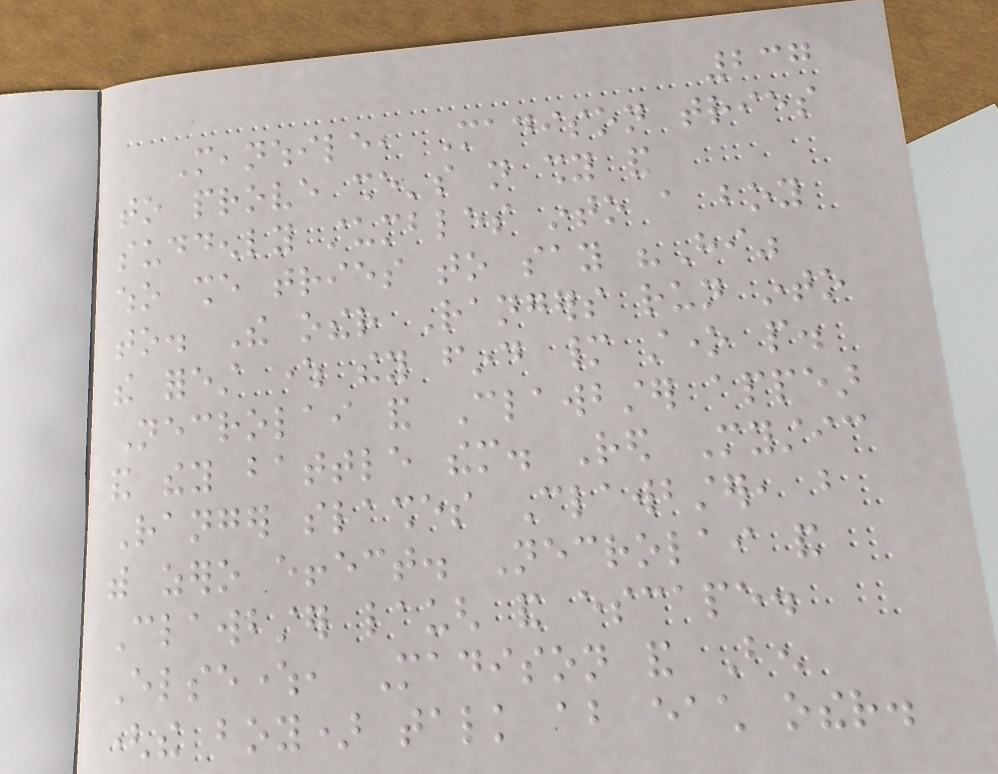237
Meanwhile, Madison tries
to prove she's not shy and
suddenly stumbles into a boy
who she tries to say "Hi"
to. The other Rangers run into
the forest where they find many stone people.
Necrolai and Clawbster appear
and they battle them. Red Mystic
Ranger slashes Clawbster, but
with zero effect. Necrolai and
Clawbster laugh and escape.
Elsewhere, Madison and Ben
(the boy) talk about each other.
